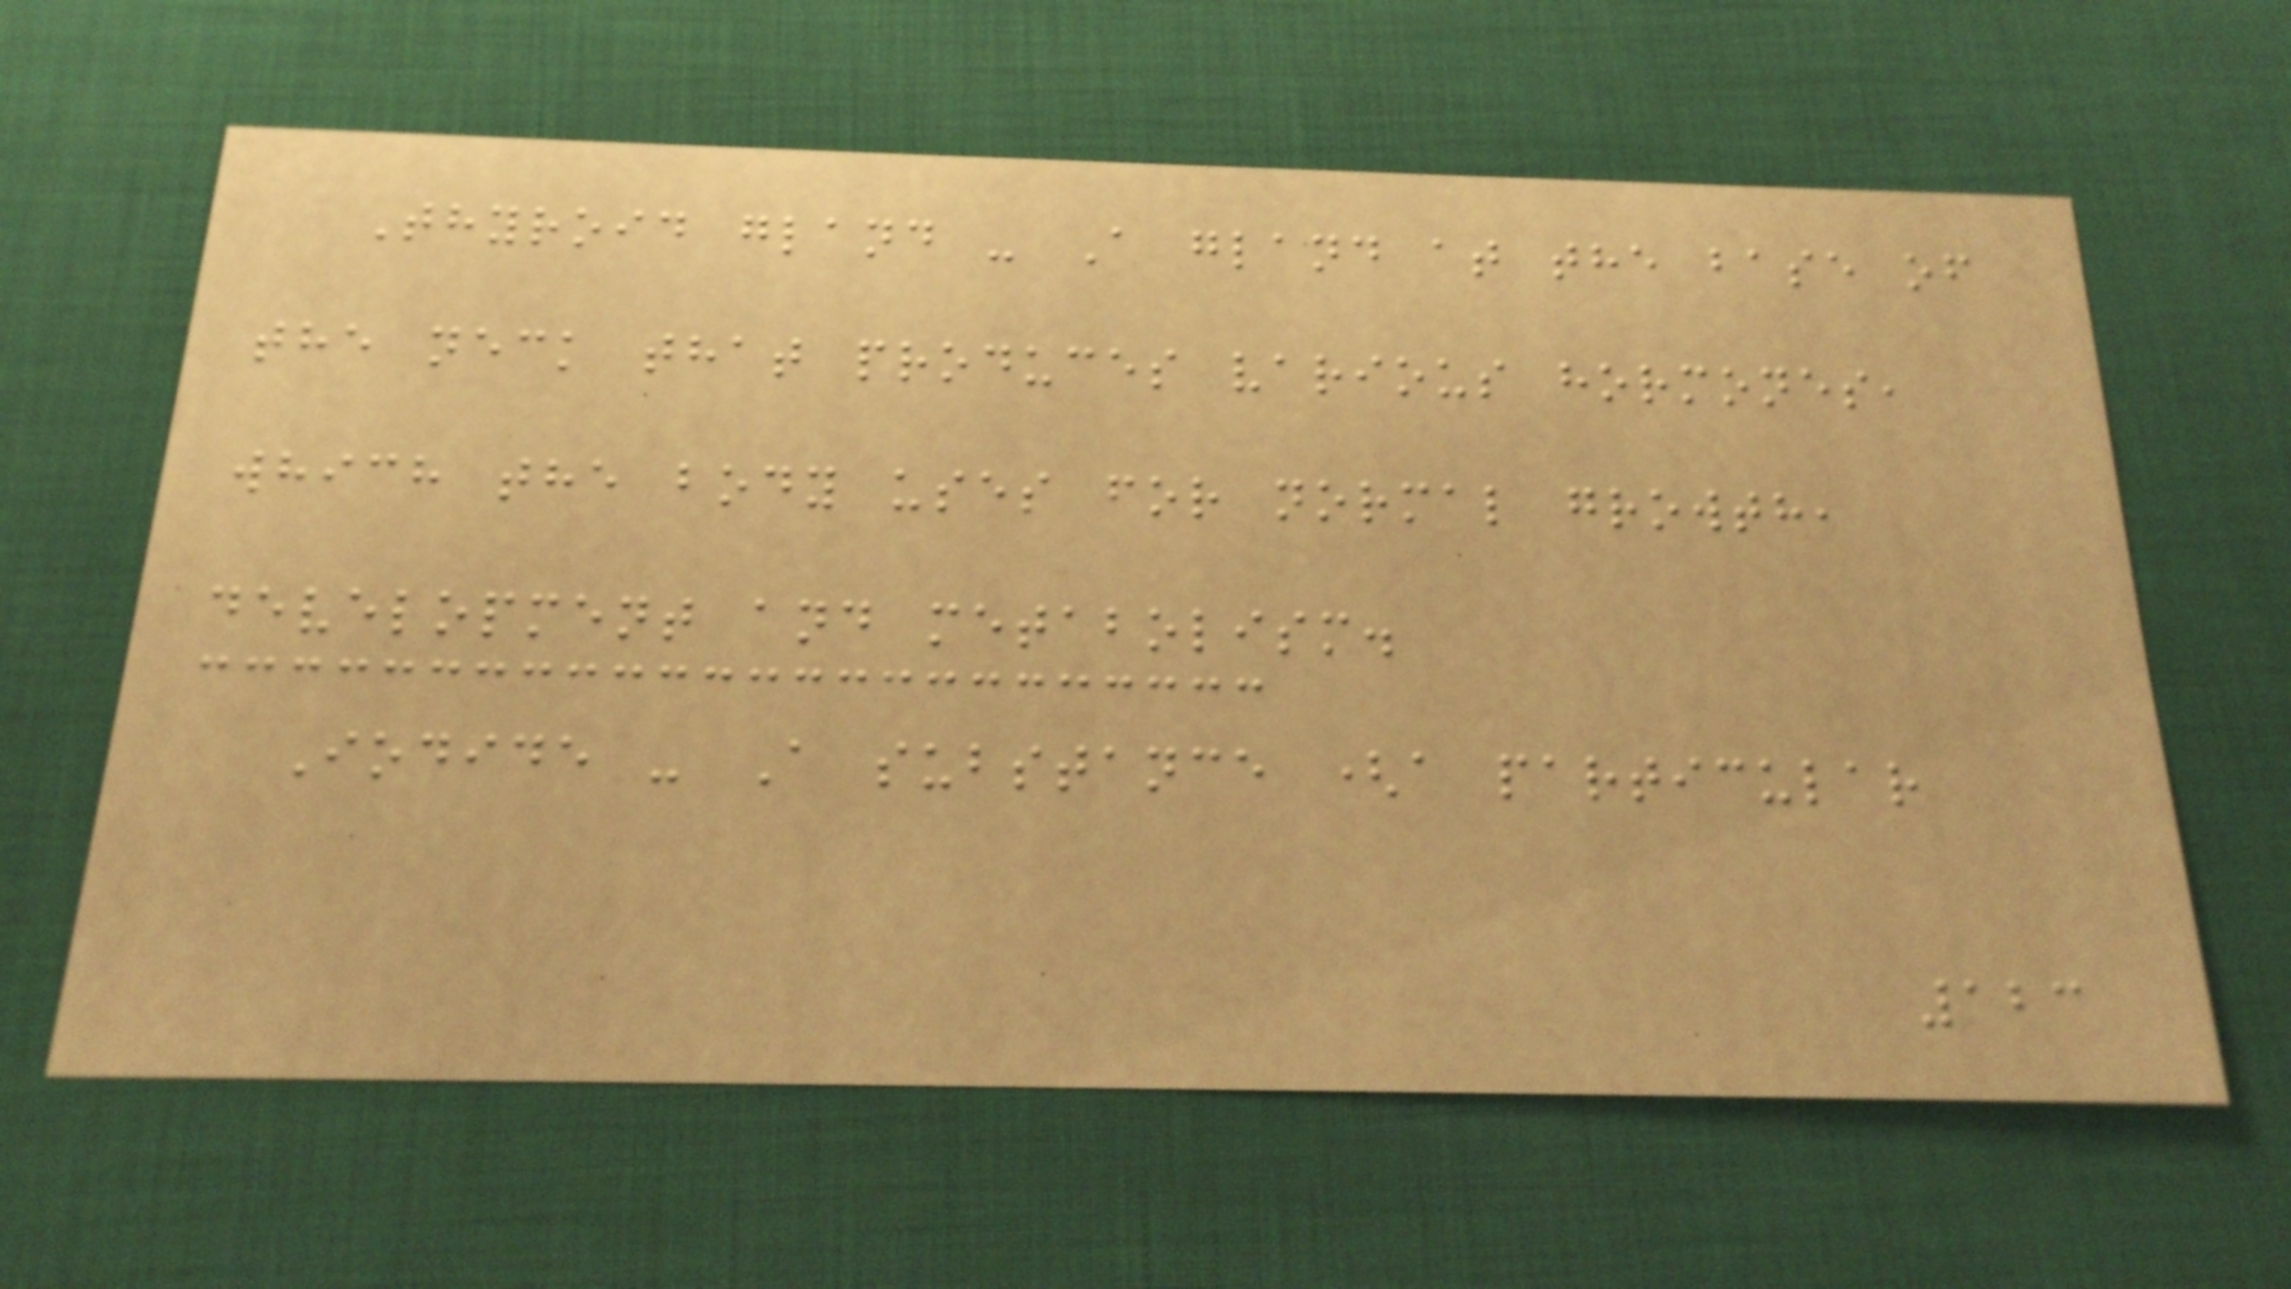Thyroid gland - A gland at the base of
the neck that produces various hormones,
which the body uses for normal growth,
development and metabolism.
Iodide - A substance (a particular
123
